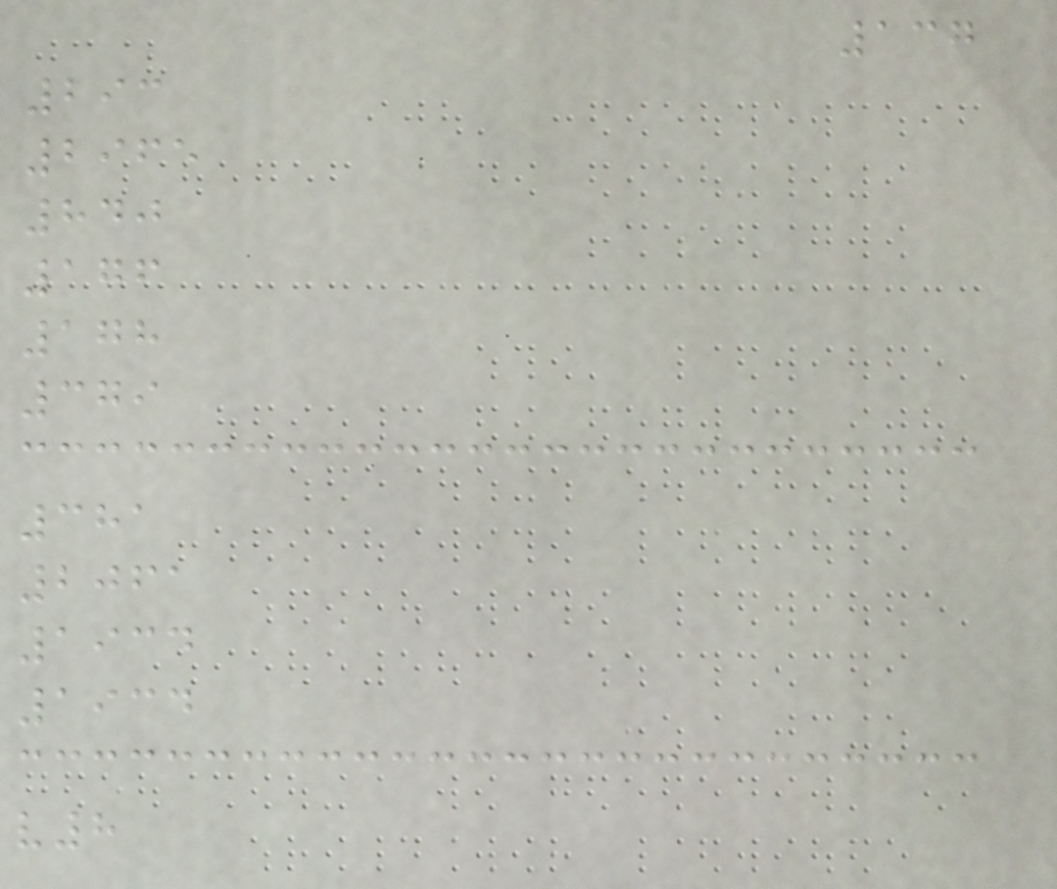137
293
2965
840
176
178
379
381
2061
1934
1934
v8
